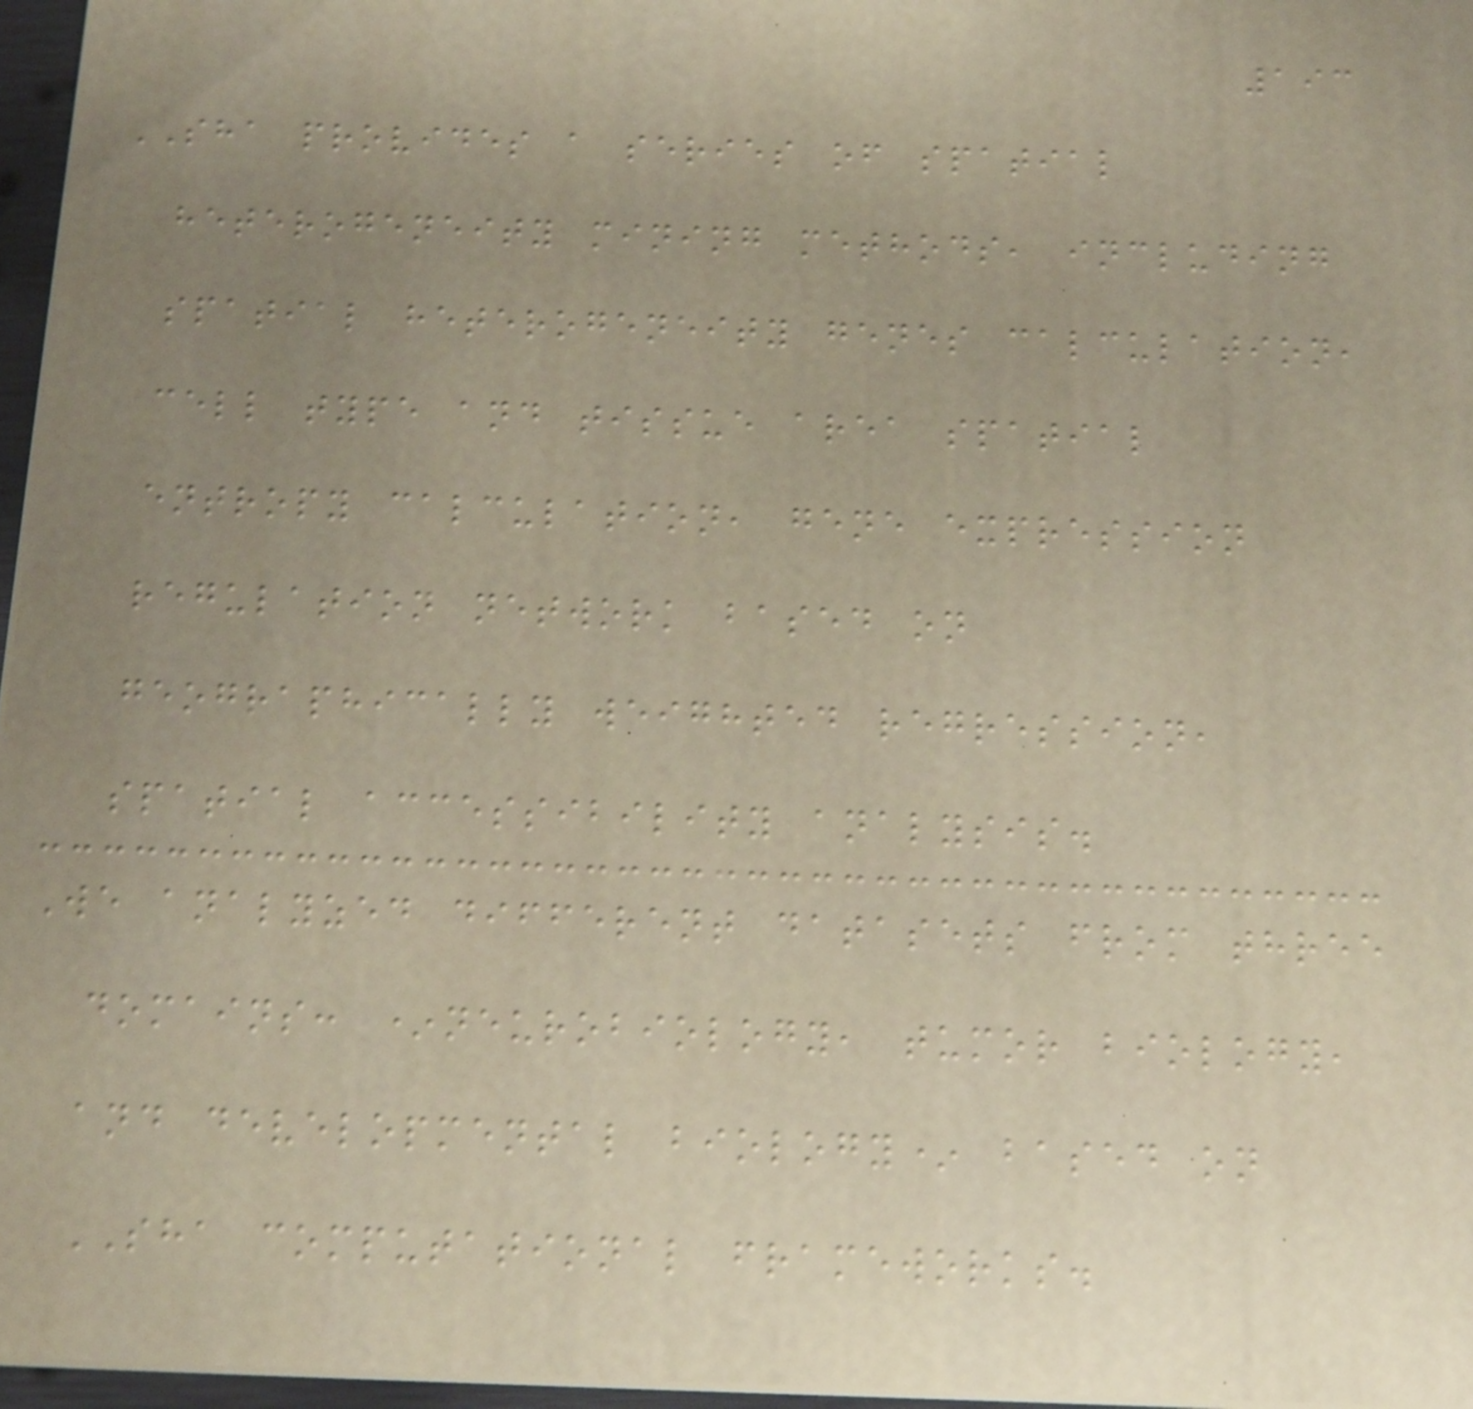193
SHA provides a series of spatial
heterogeneity mining methods, including
spatial heterogeneity genes calculation,
cell type and tissue area spatial
entropy calculation, gene expression
regulation network based on
geographically weighted regression,
spatial accessibility analysis.
We analyzed different datasets from three
domains: *neurobiology, tumor biology,
and developmental biology* based on
SHA computational frameworks.
